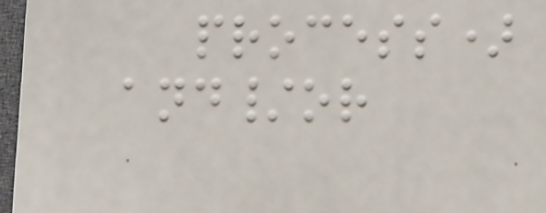process)
and/or
